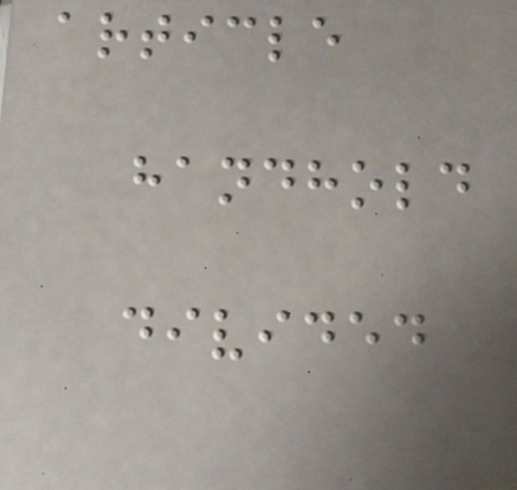article
handhold
divided
